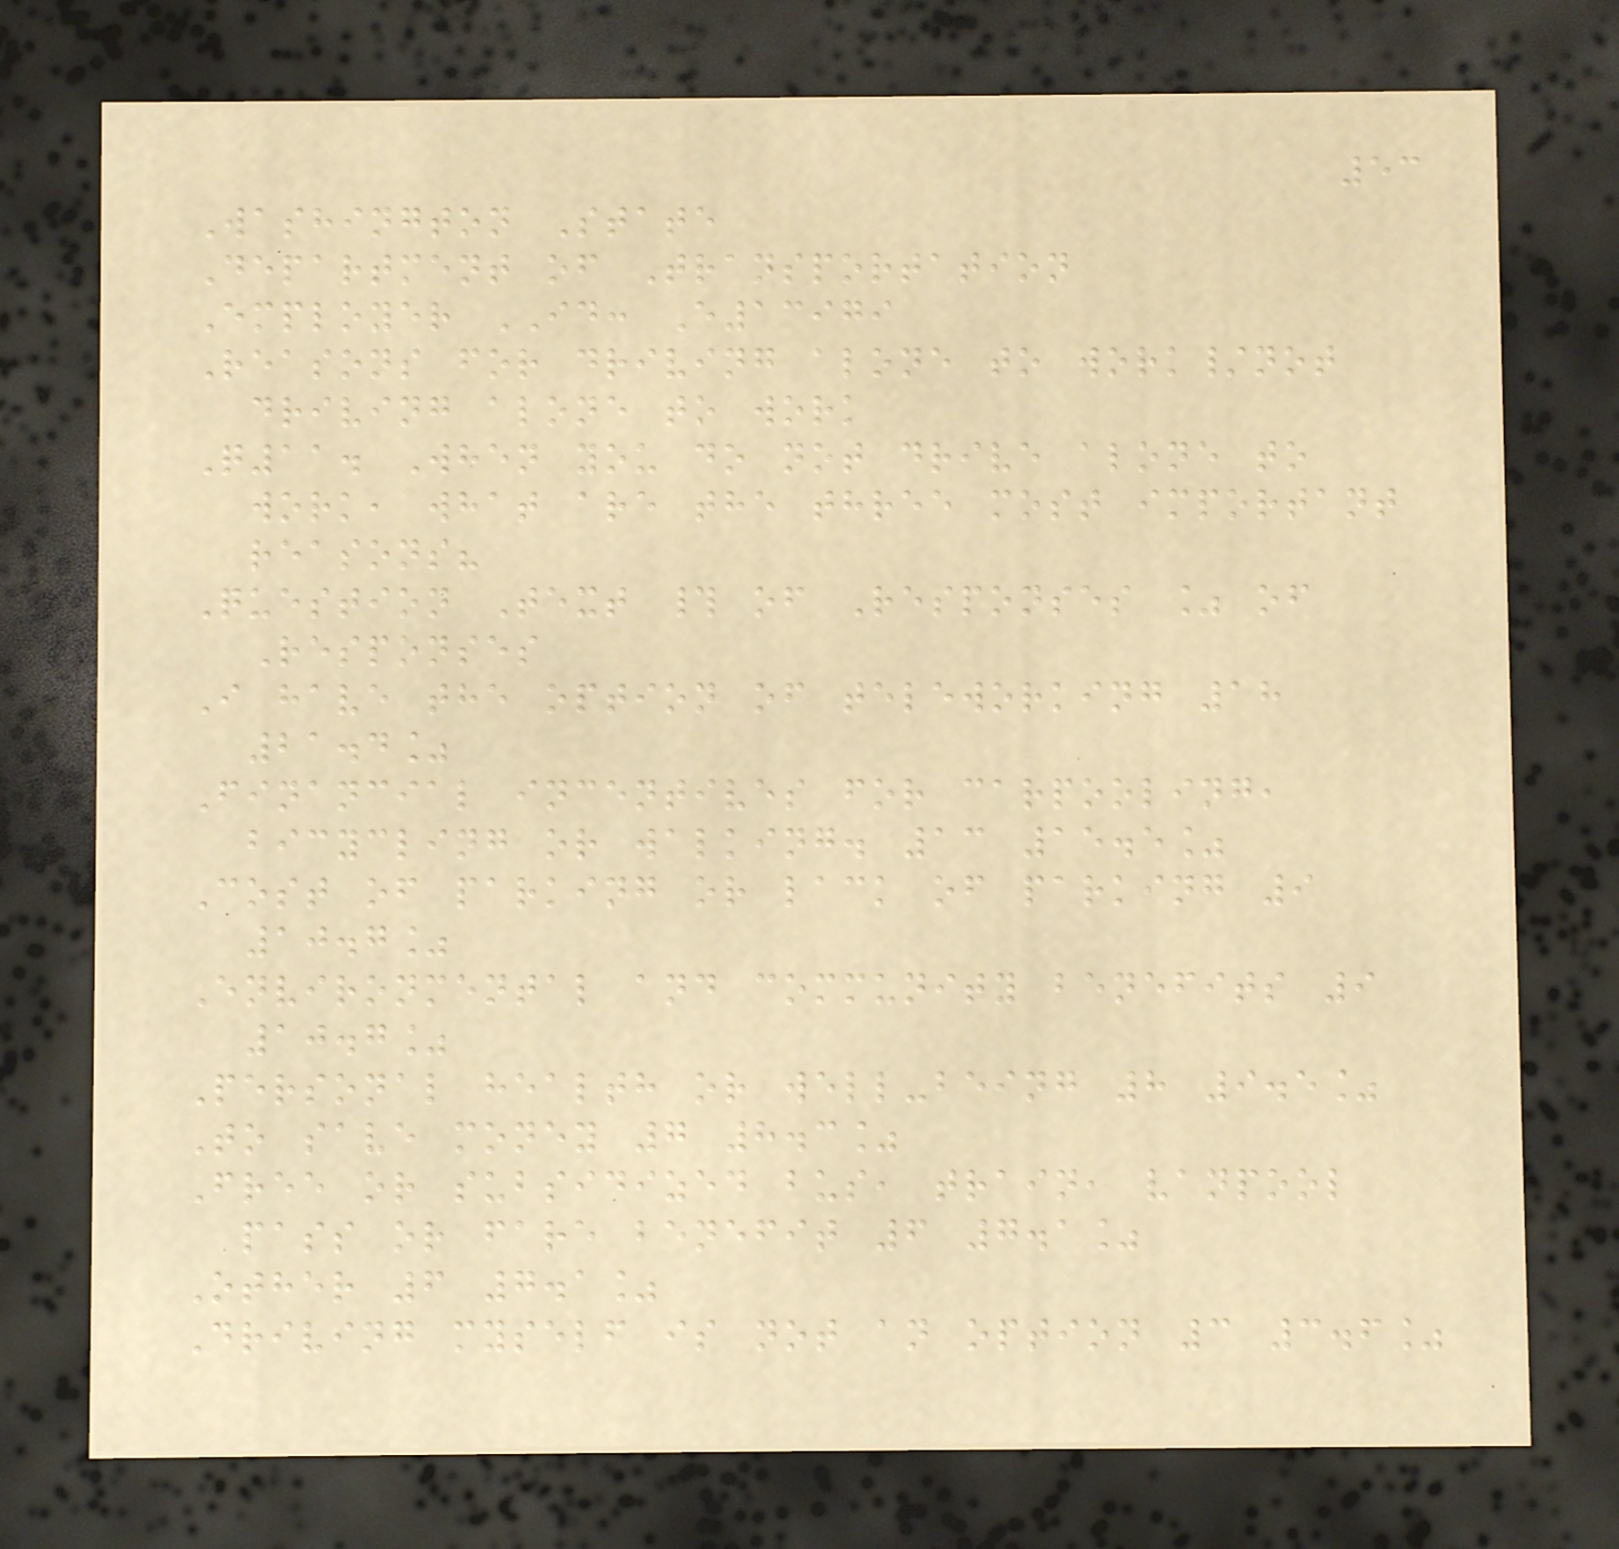53
Washington State
Department of Transportation
Employer ID: E13979
Reasons for driving alone to work/not
driving alone to work
Q11. When you do not drive alone to
work, what are the three most important
reasons?
Question Text # of Responses % of
Responses
I have the option of teleworking 18
21.4%
Financial incentives for carpooling,
bicycling or walking. 13 15.5%
Cost of parking or lack of parking 9
10.7%
Environmental and community benefits 9
10.7%
Personal health or well-being 8 9.5%
To save money 7 8.3%
Free or subsidized bus, train, vanpool
pass or fare benefit 6 7.1%
Other 6 7.1%
Driving myself is not an option 3 3.6%
